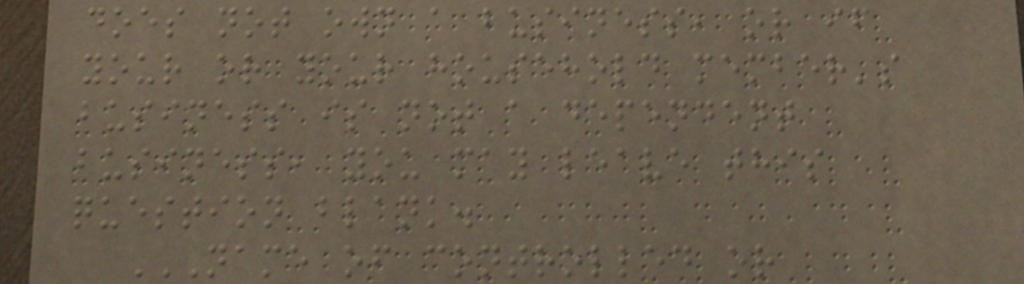does not own a business, or if
your or your household member's
business is not a dependent
business, you may leave this
question blank.
NAME OF CONTROLLED OR
